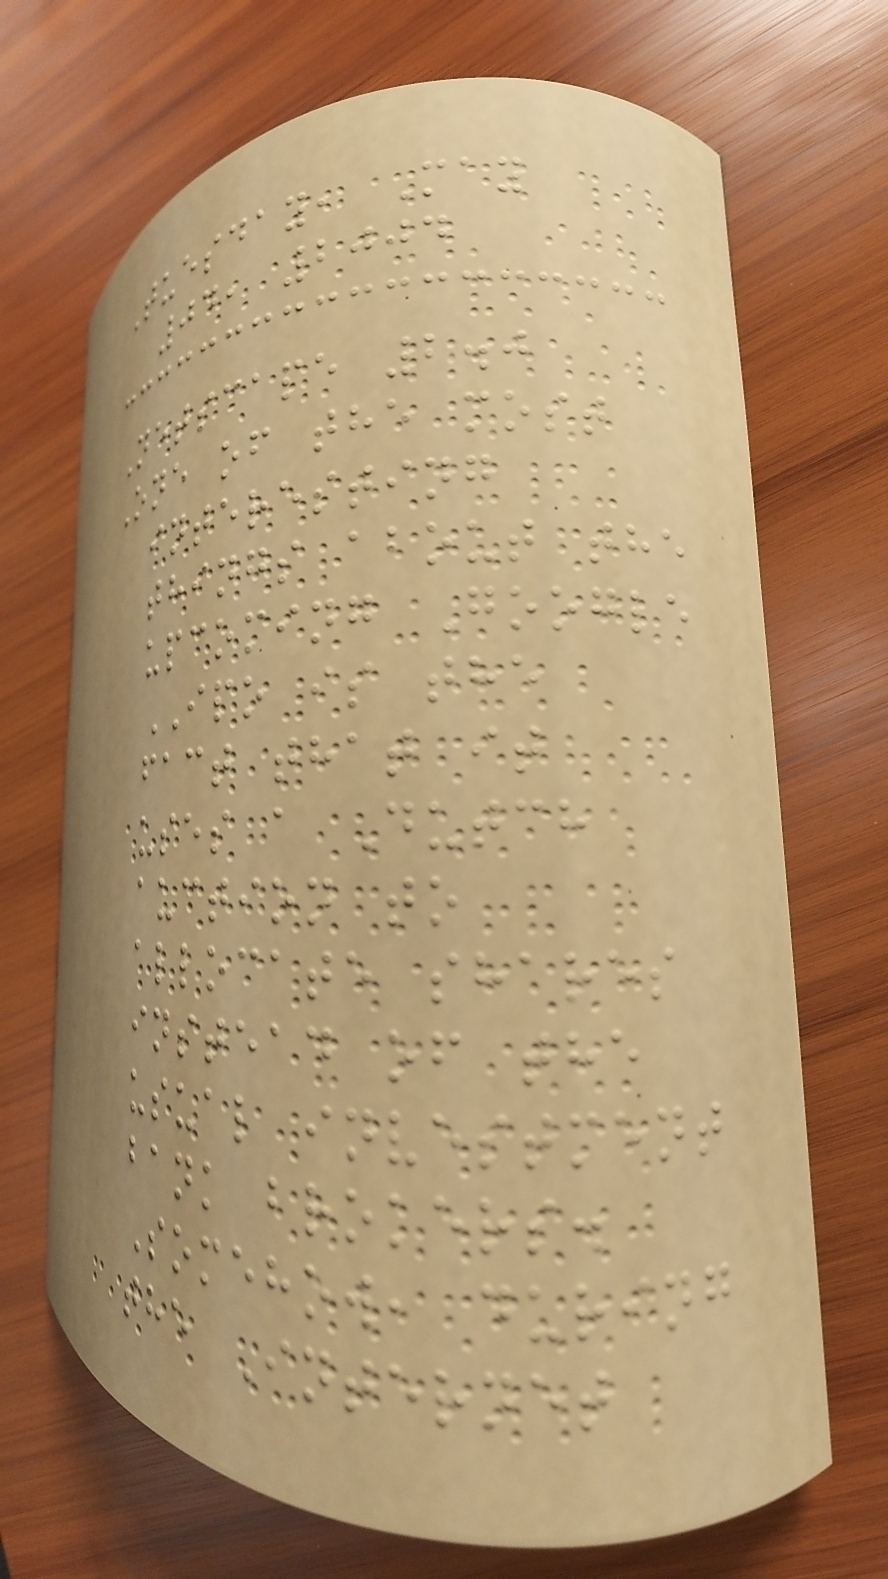Tuesday, May
04, 2004
Netscape 2.0
One of the most
interesting
things about the
upcoming Google
IPO is the
fact that it
uses a Dutch
auction to
allocate shares
instead of the
usual investment
bank brokers.
Somehow, during
the Internet
